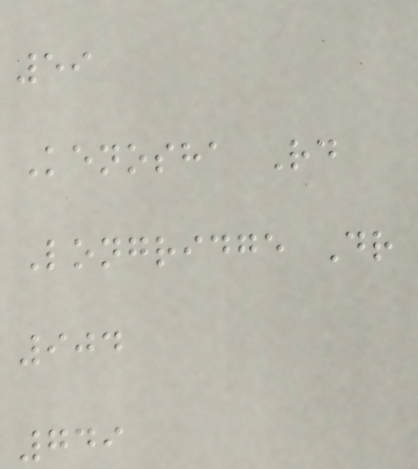59
Kenosha Rd
Longridge Dr
904
749
